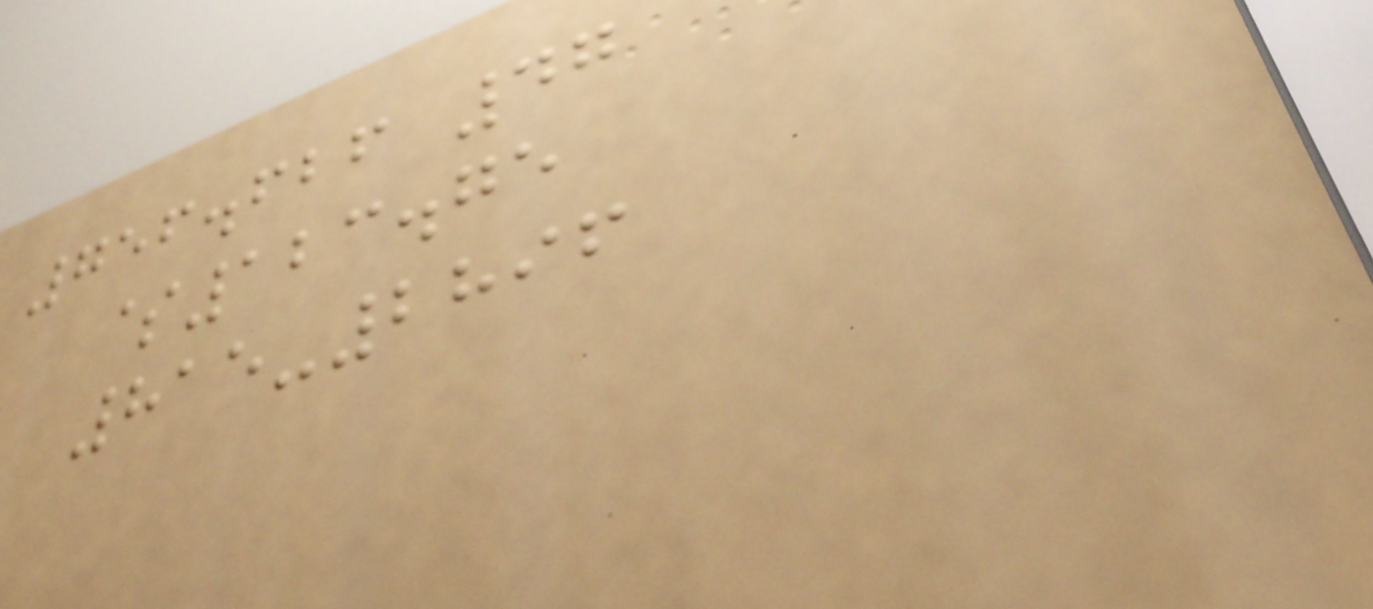756.626 47
$123.75
815-2896
